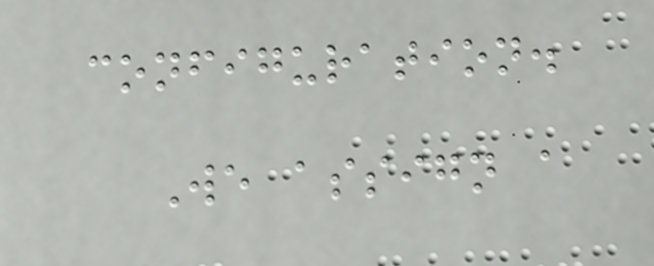configuration.
We assign a
